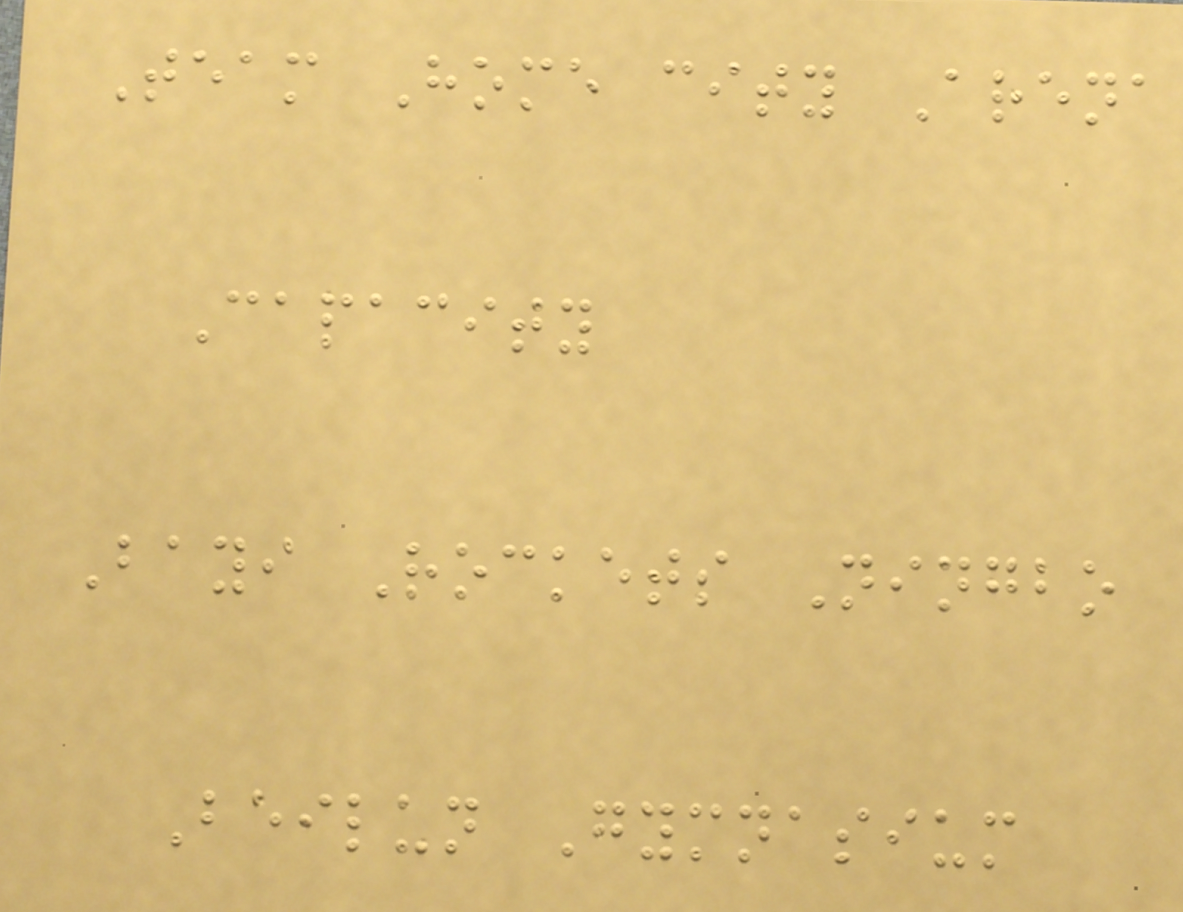Team Home city Arena
Capacity
Bayi Rockets Ningbo
Beilun Gymnasium
